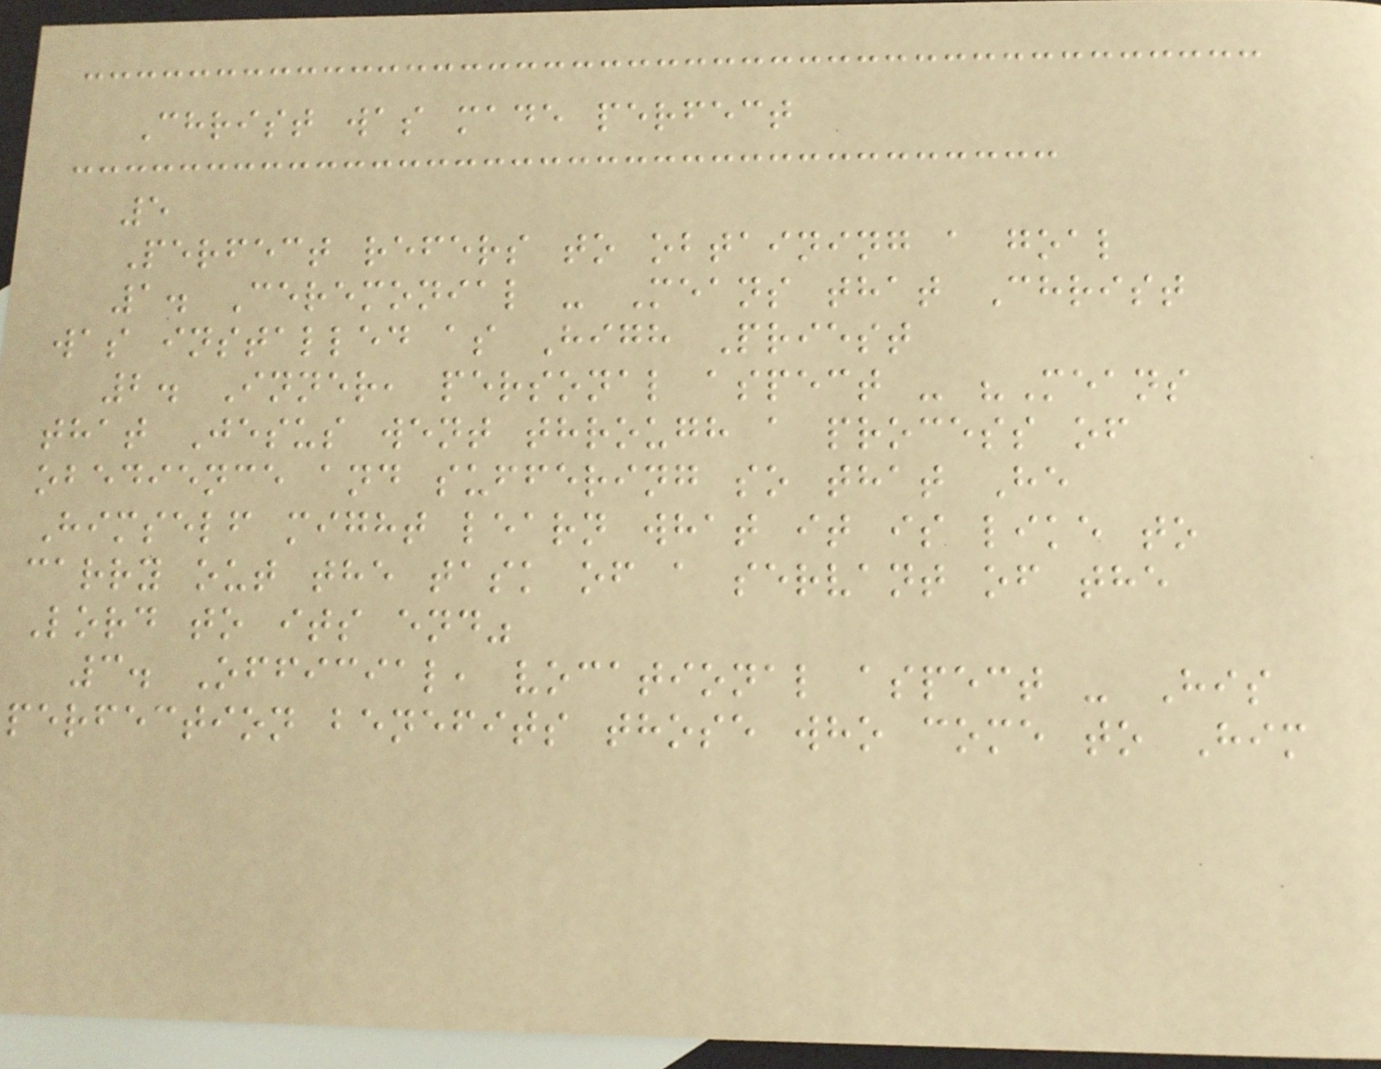Christ was made perfect
5
Perfect refers to obtaining a goal
1. Ceremonial - Means that Christ
was installed as High Priest
2. Inner, personal aspect - "Means
that Jesus went through a process of
obedience and suffering so that He
Himself might learn what it is like to
carry out the task of a servant of the
Lord to its end"
3. Official, vocational aspect - His
perfection benefits those who come to Him
